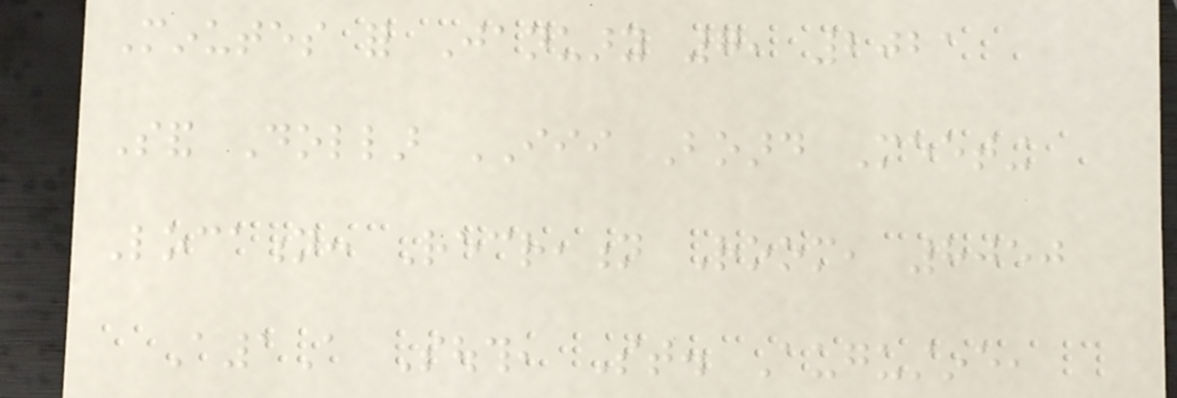Minutes for January 7, 2021
Sand Dollar III Board Meeting
Location: Recreation Room, 8050
A1A South, St. Augustine,
